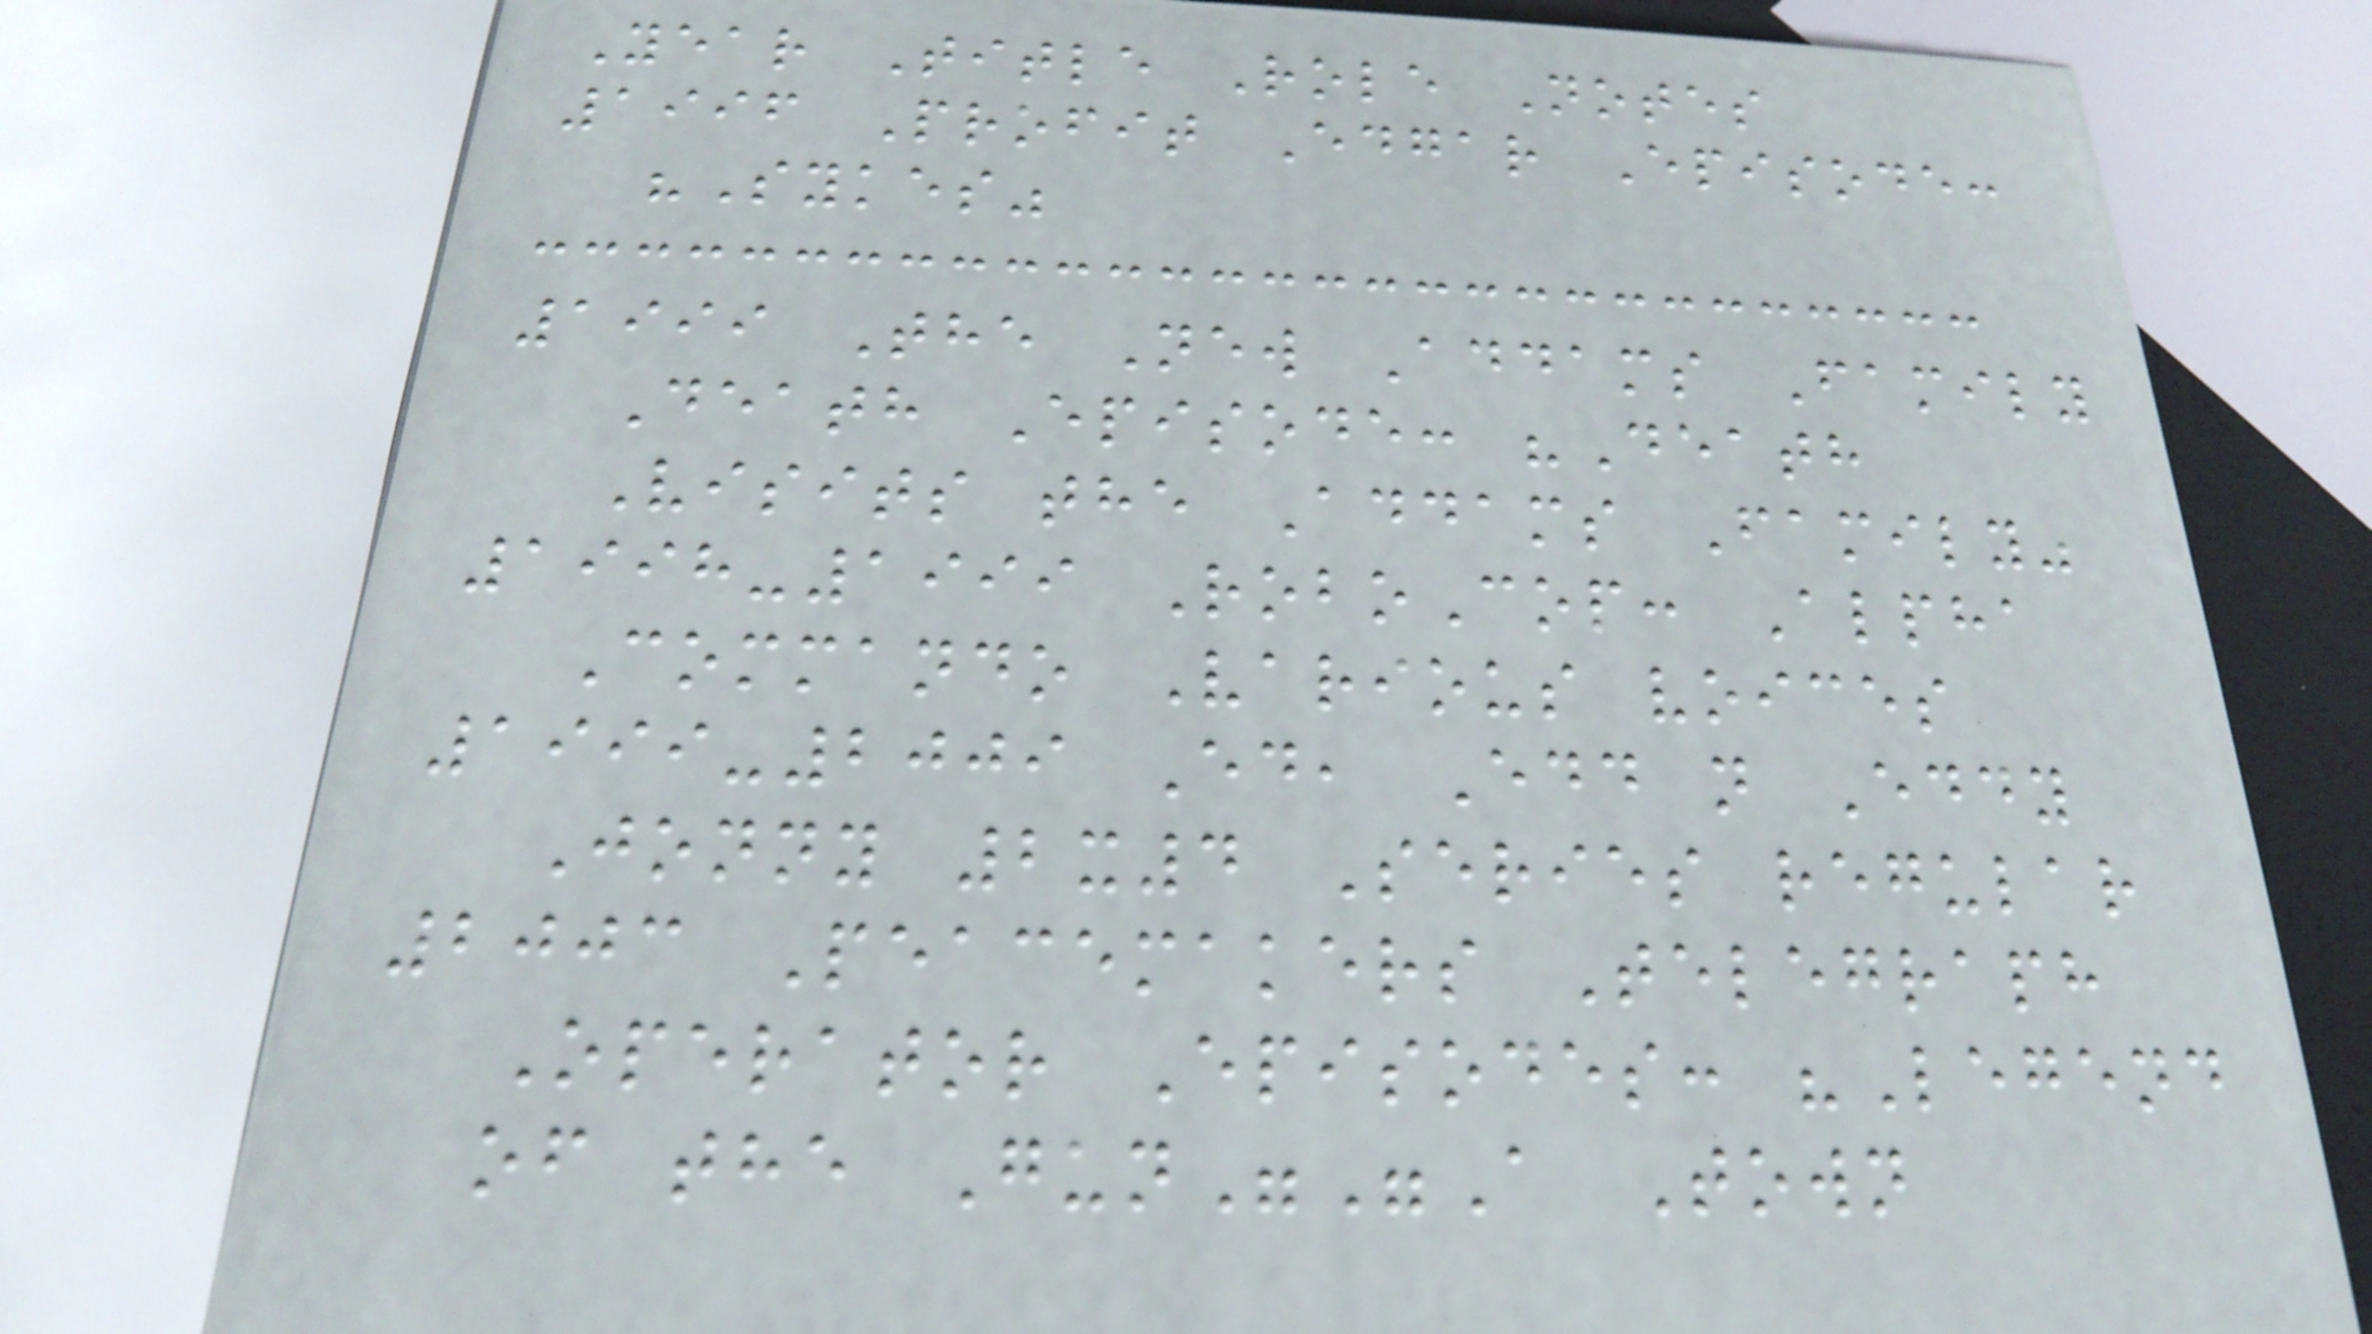Year Title Role Notes
1996 Profit Edgar Episode:
"Sykes"
1999 The New Addams Family
Death Episode: "Death
Visits the Addams Family"
1998-1999 RoboCop: Alpha
Commando Various voices
1999-2009 Ed, Edd n Eddy
Jonny 2x4 Series regular
2003 Peacemakers Telegraph
Operator Episodes: "Legend
of the Gun""A Town
